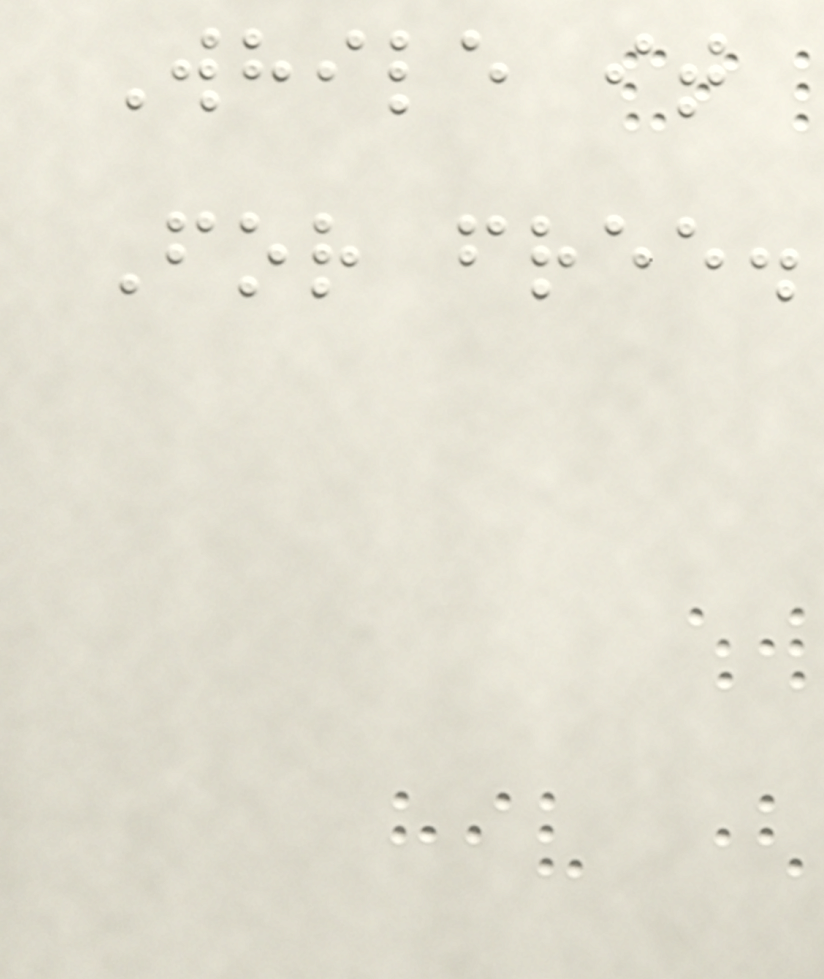While it
For free.
